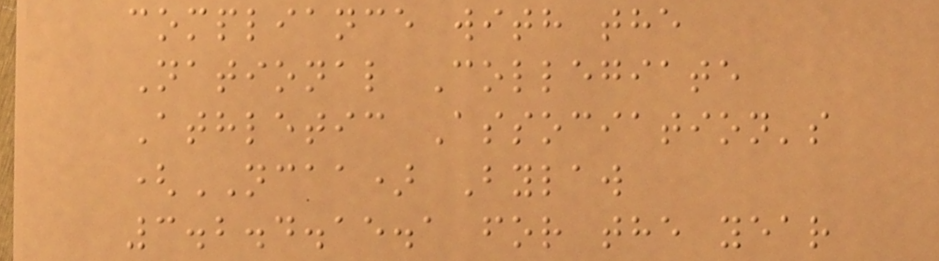compliance with the
National Collegiate
Athletic Association's
(NCAA) Bylaw
3.2.4.15.1 for the year
